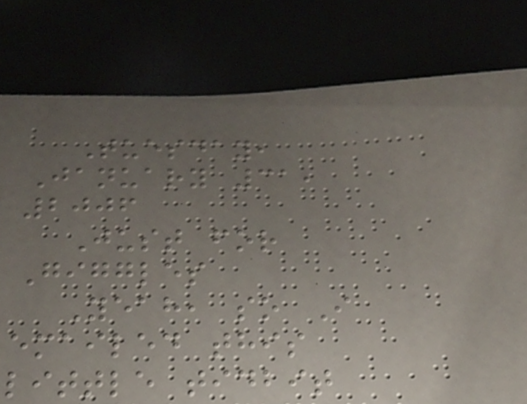Tuesday,
January 31,
2006
Just for
Giggles
Yeah, so I
emailed this
little tidbit
